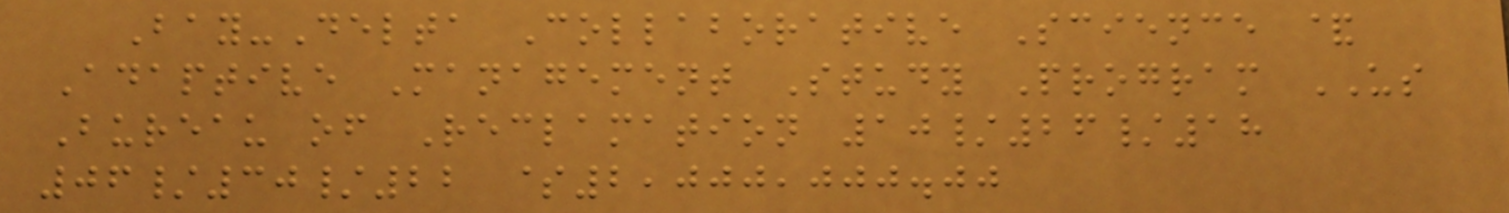Bay-Delta Collaborative Science &
Adaptive Management Study Program US
Bureau of Reclamation 10/26/18
06/30/22 $2,000,000.00
